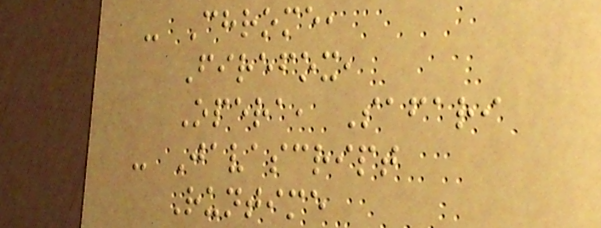- Chrome,
Firefox,
Opera, Safari
- Javascript
Runtime
